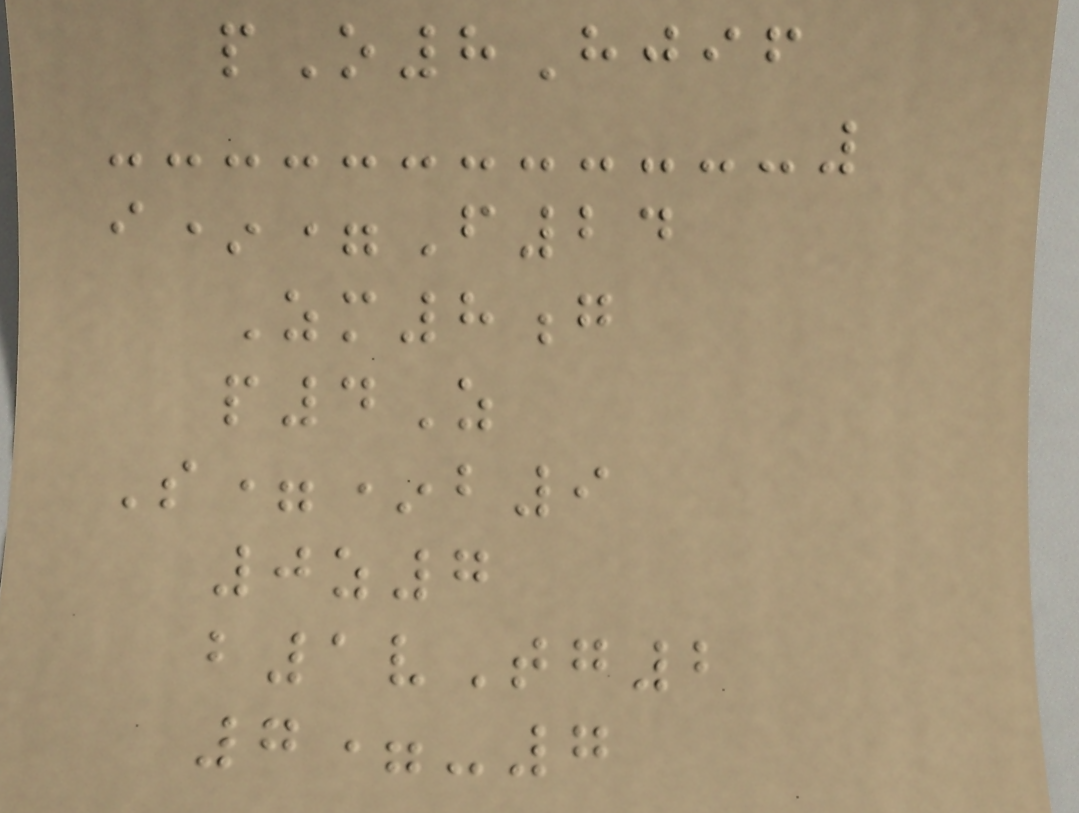pO8Hjif
i*=F24
Zm8g
p4Z
S=*b9
0z7
b1vTg2
7=-7
